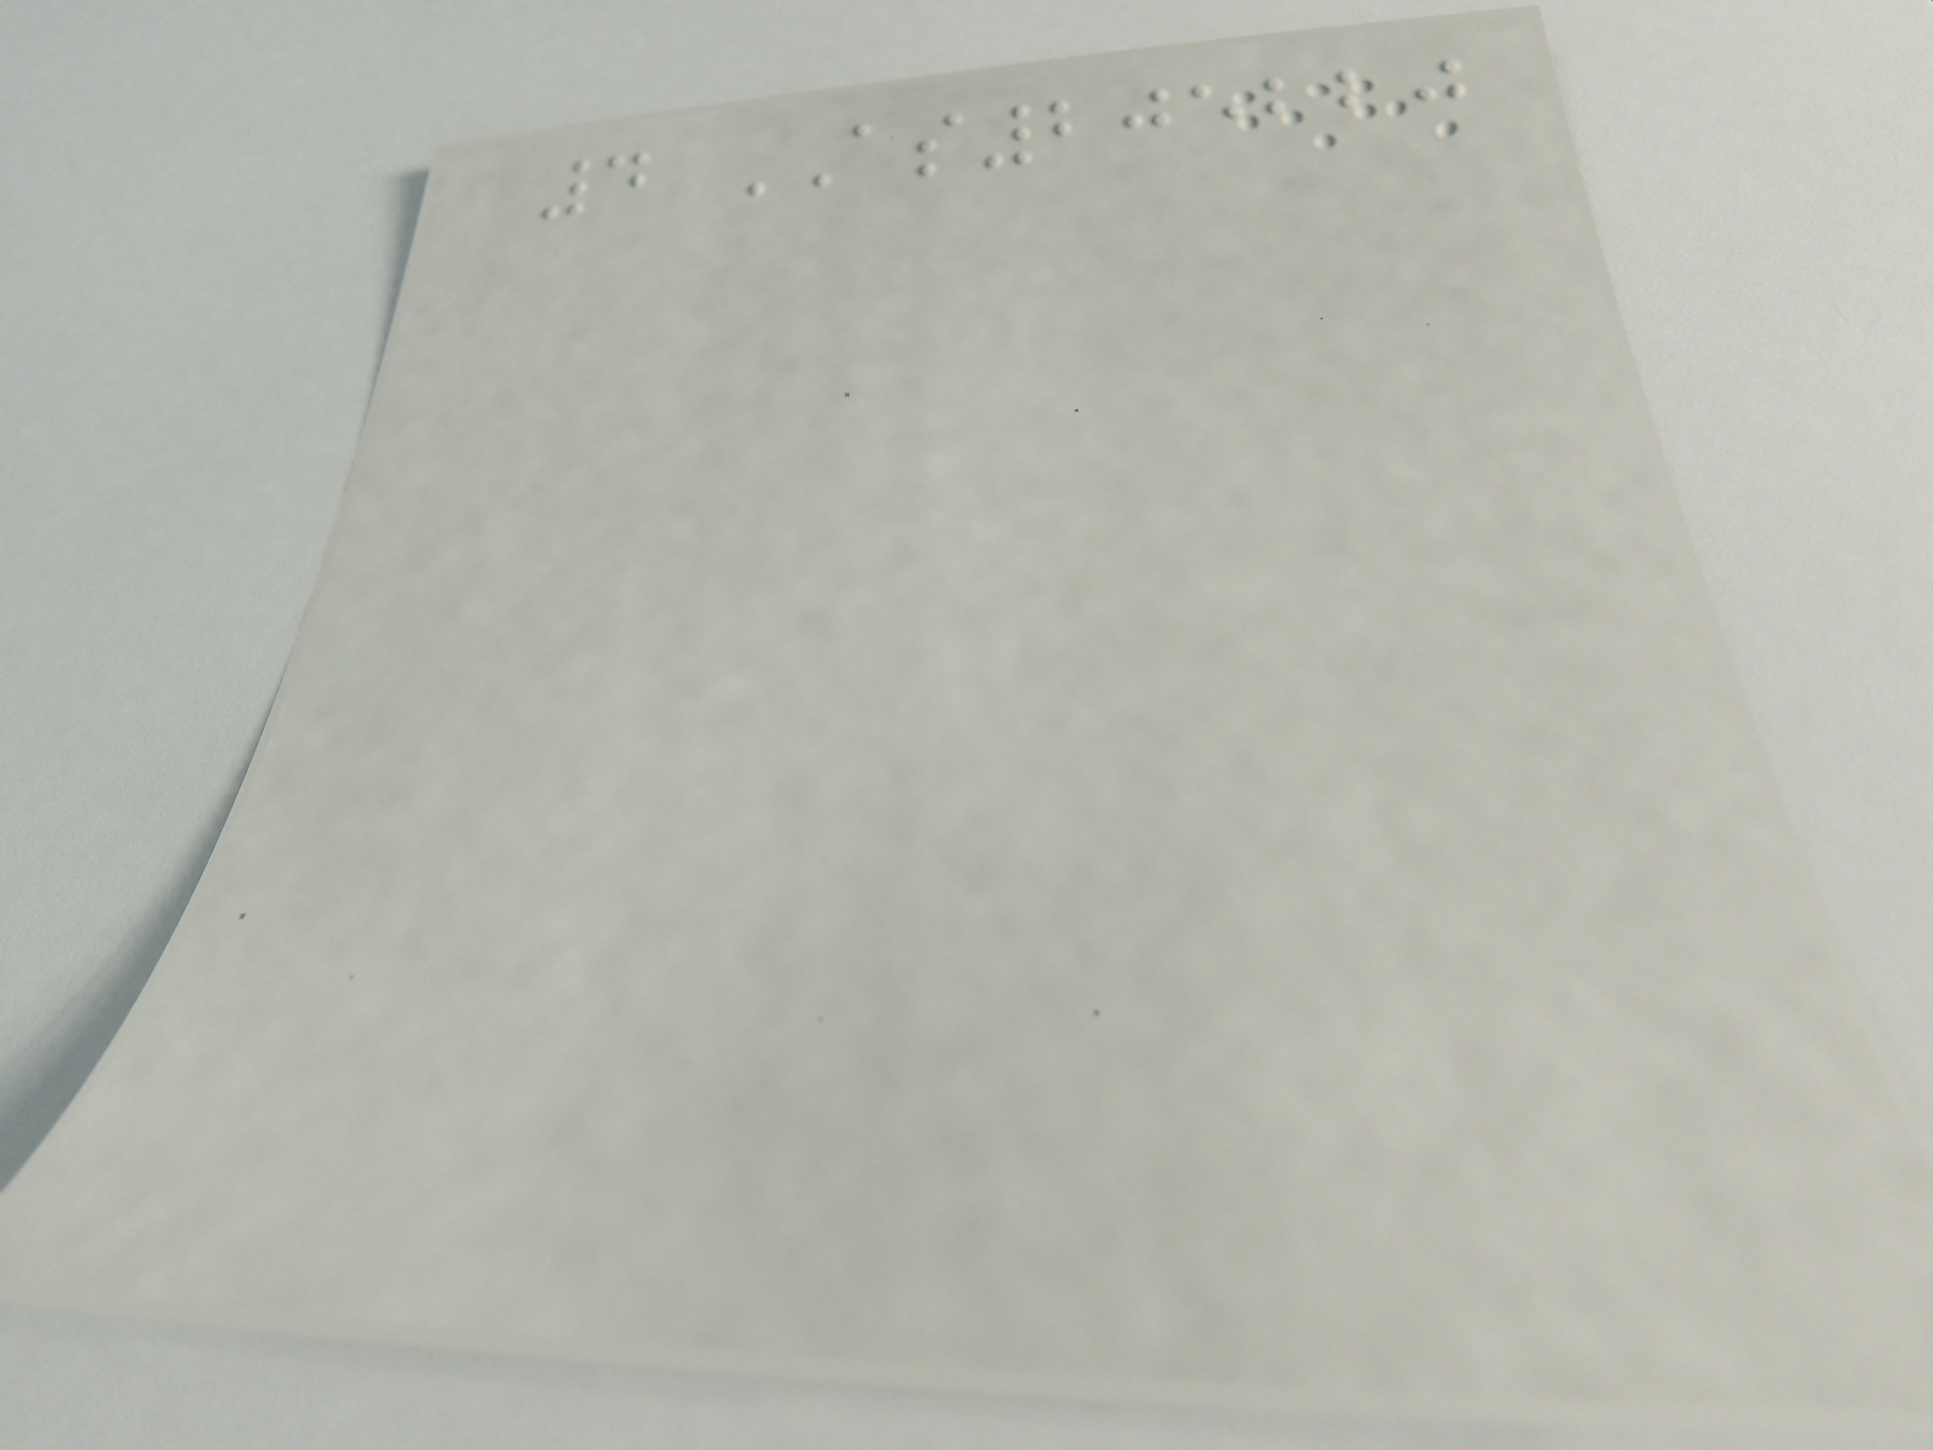4 AS205220
